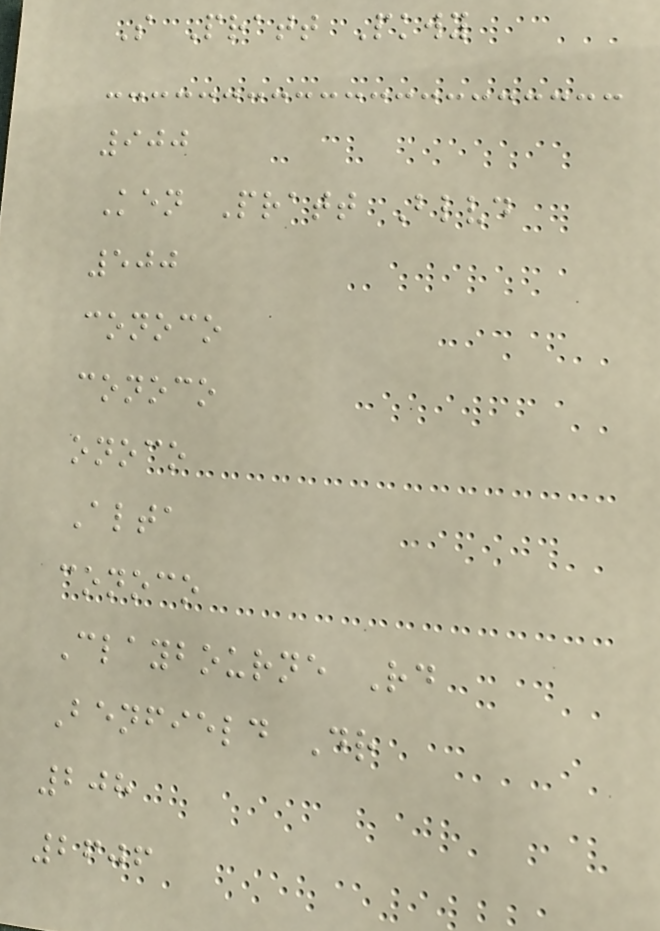S Pratt Pkwy
900
Ken Pratt Blvd
500
conoco
conoco
onoco
Alta
conoco
Claybourne Rd
Benfield Dr
208
2606
